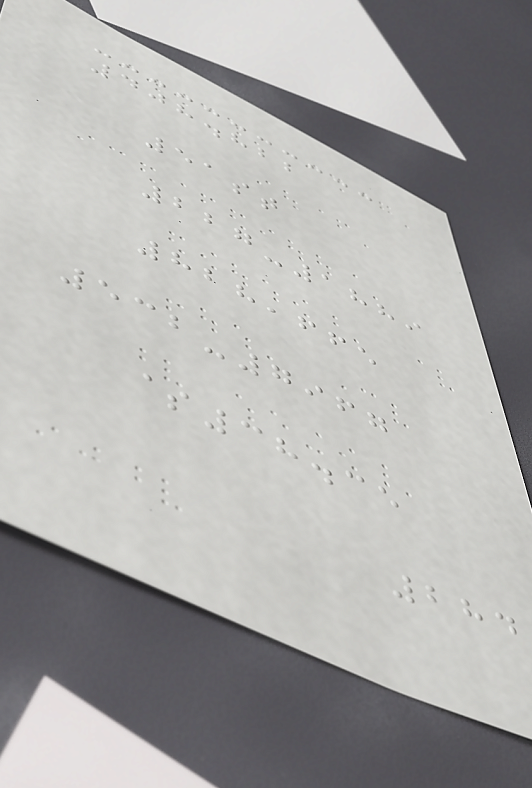408.822
51st
227-1889
828,665
532-7967
$38.35
284
